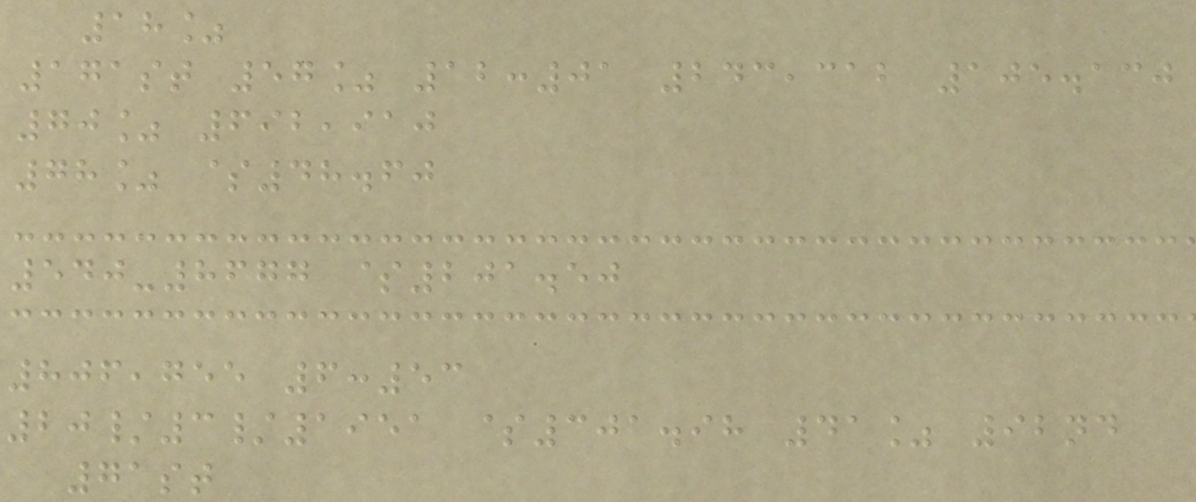18%
171st 57% 12:01 243,312 105.130
70% 692,910
78% $48.60
540-8677 $201.50
806,755 6:53
20/3/1951 $301.98 41% 92nd
71st
